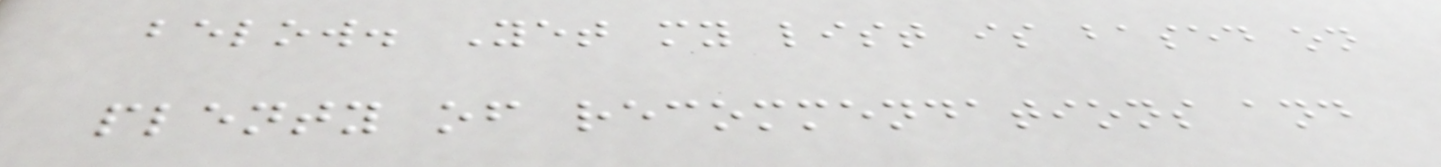below. Yet my list is based on
plenty of recommendations and
